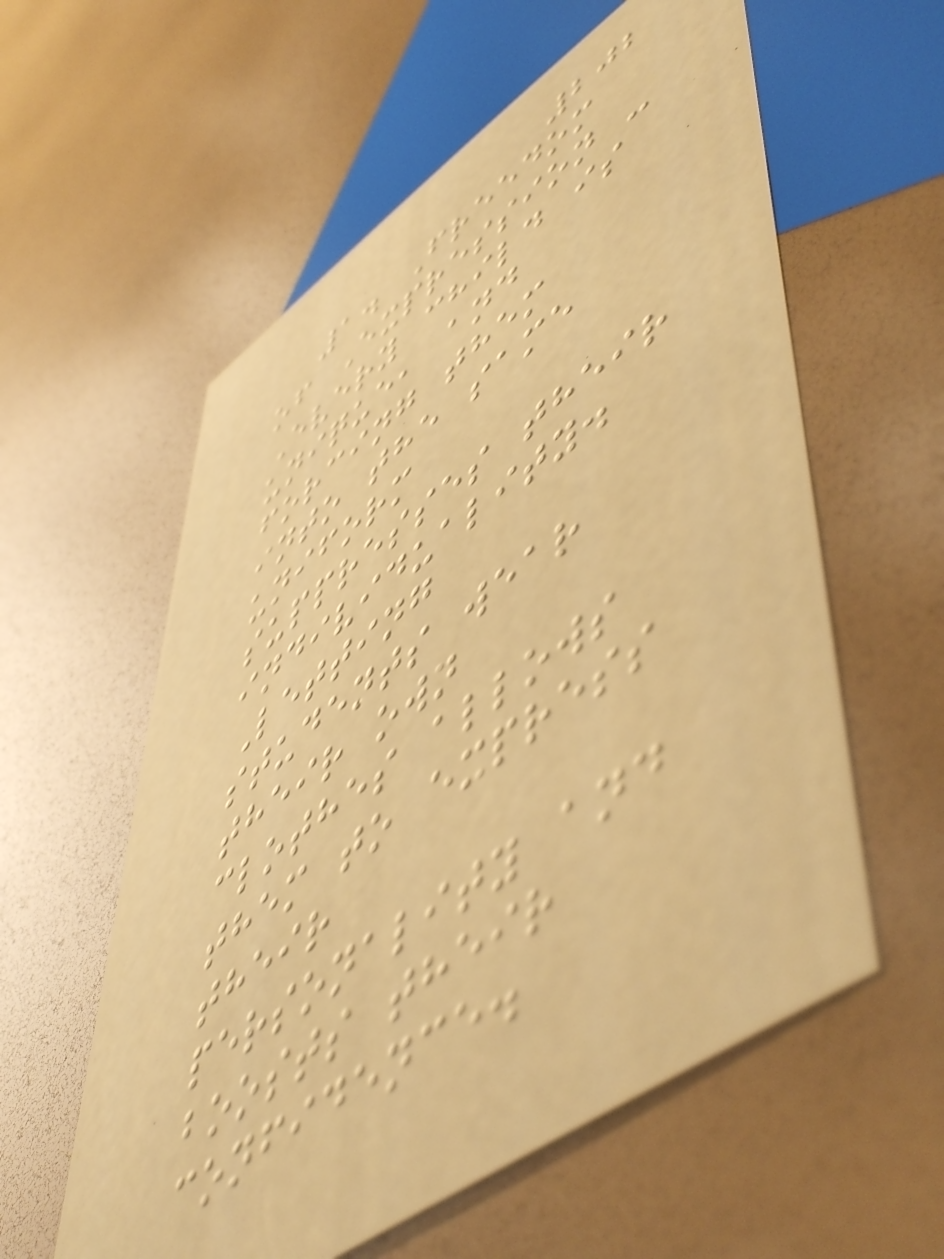202
1. Freedom
of Expression -
Every child is
unique, and
forcing them
into the same
uniform
suppresses their
individuality.
Letting
students wear
their own
clothes allows
them to express
their
personality and
boosts their
confidence.
